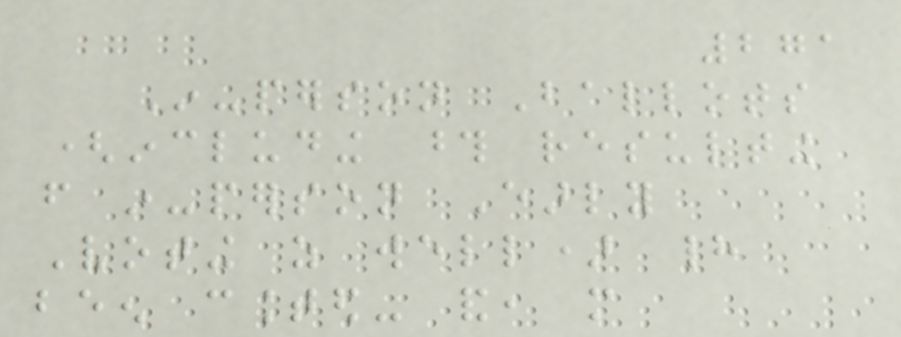271
In-person Ballots
(including those resulting
from in-person Early
Voting as well) had
been counted- and, more
